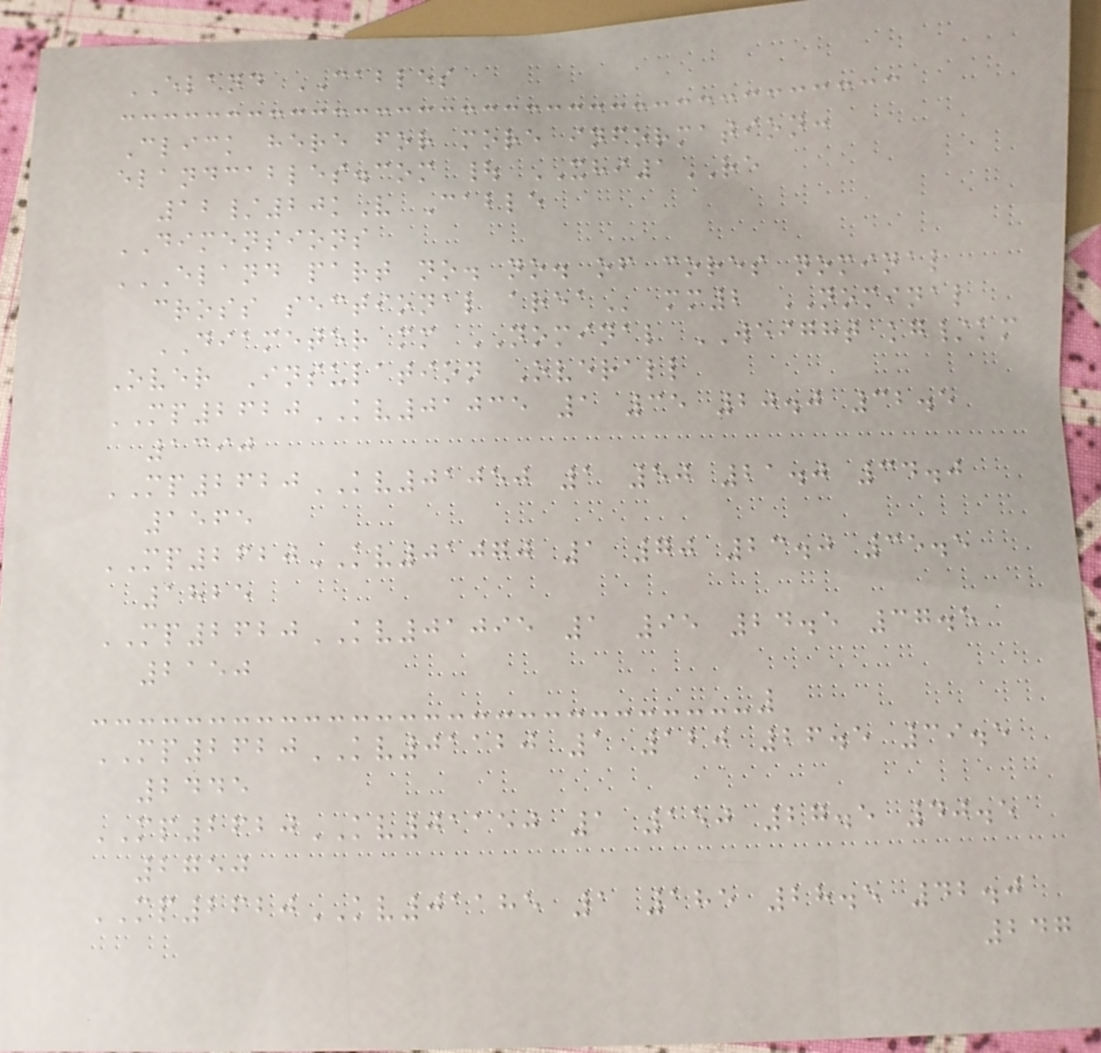ELAND CABLES
Click here for more information:
elandcables.com | XHI1RE
12/20kV Cable
DIMENSIONS
ELAND PART NO. NO. OF CORES NOMINAL
CROSS SECTIONAL AREA mm2 NOMINAL
DIAMETER mm NOMINAL WEIGHT kg/km
Over Insulation Overall
MP2620KV01035 1 35 20.0 32.5
1390
MP2620KV01050 1 50 21.0 34.0
1565
MP2620KV01070 1 70 23.0 35.5
1825
MP2620KV01095 1 95 24.5 37.5
2150
MP2620KV01120 1 120 26.5 39.5
2445
MP2620KV01150 1 150 27.5 40.5
2750
MP2620KV01185 1 185 28.5 42.0
247
